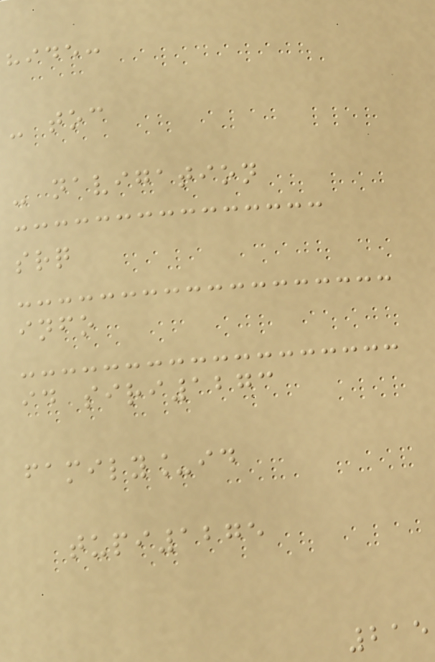hide:
- toc
- navigation
srq
info
id siri1273
family_id
tupi1275
215
